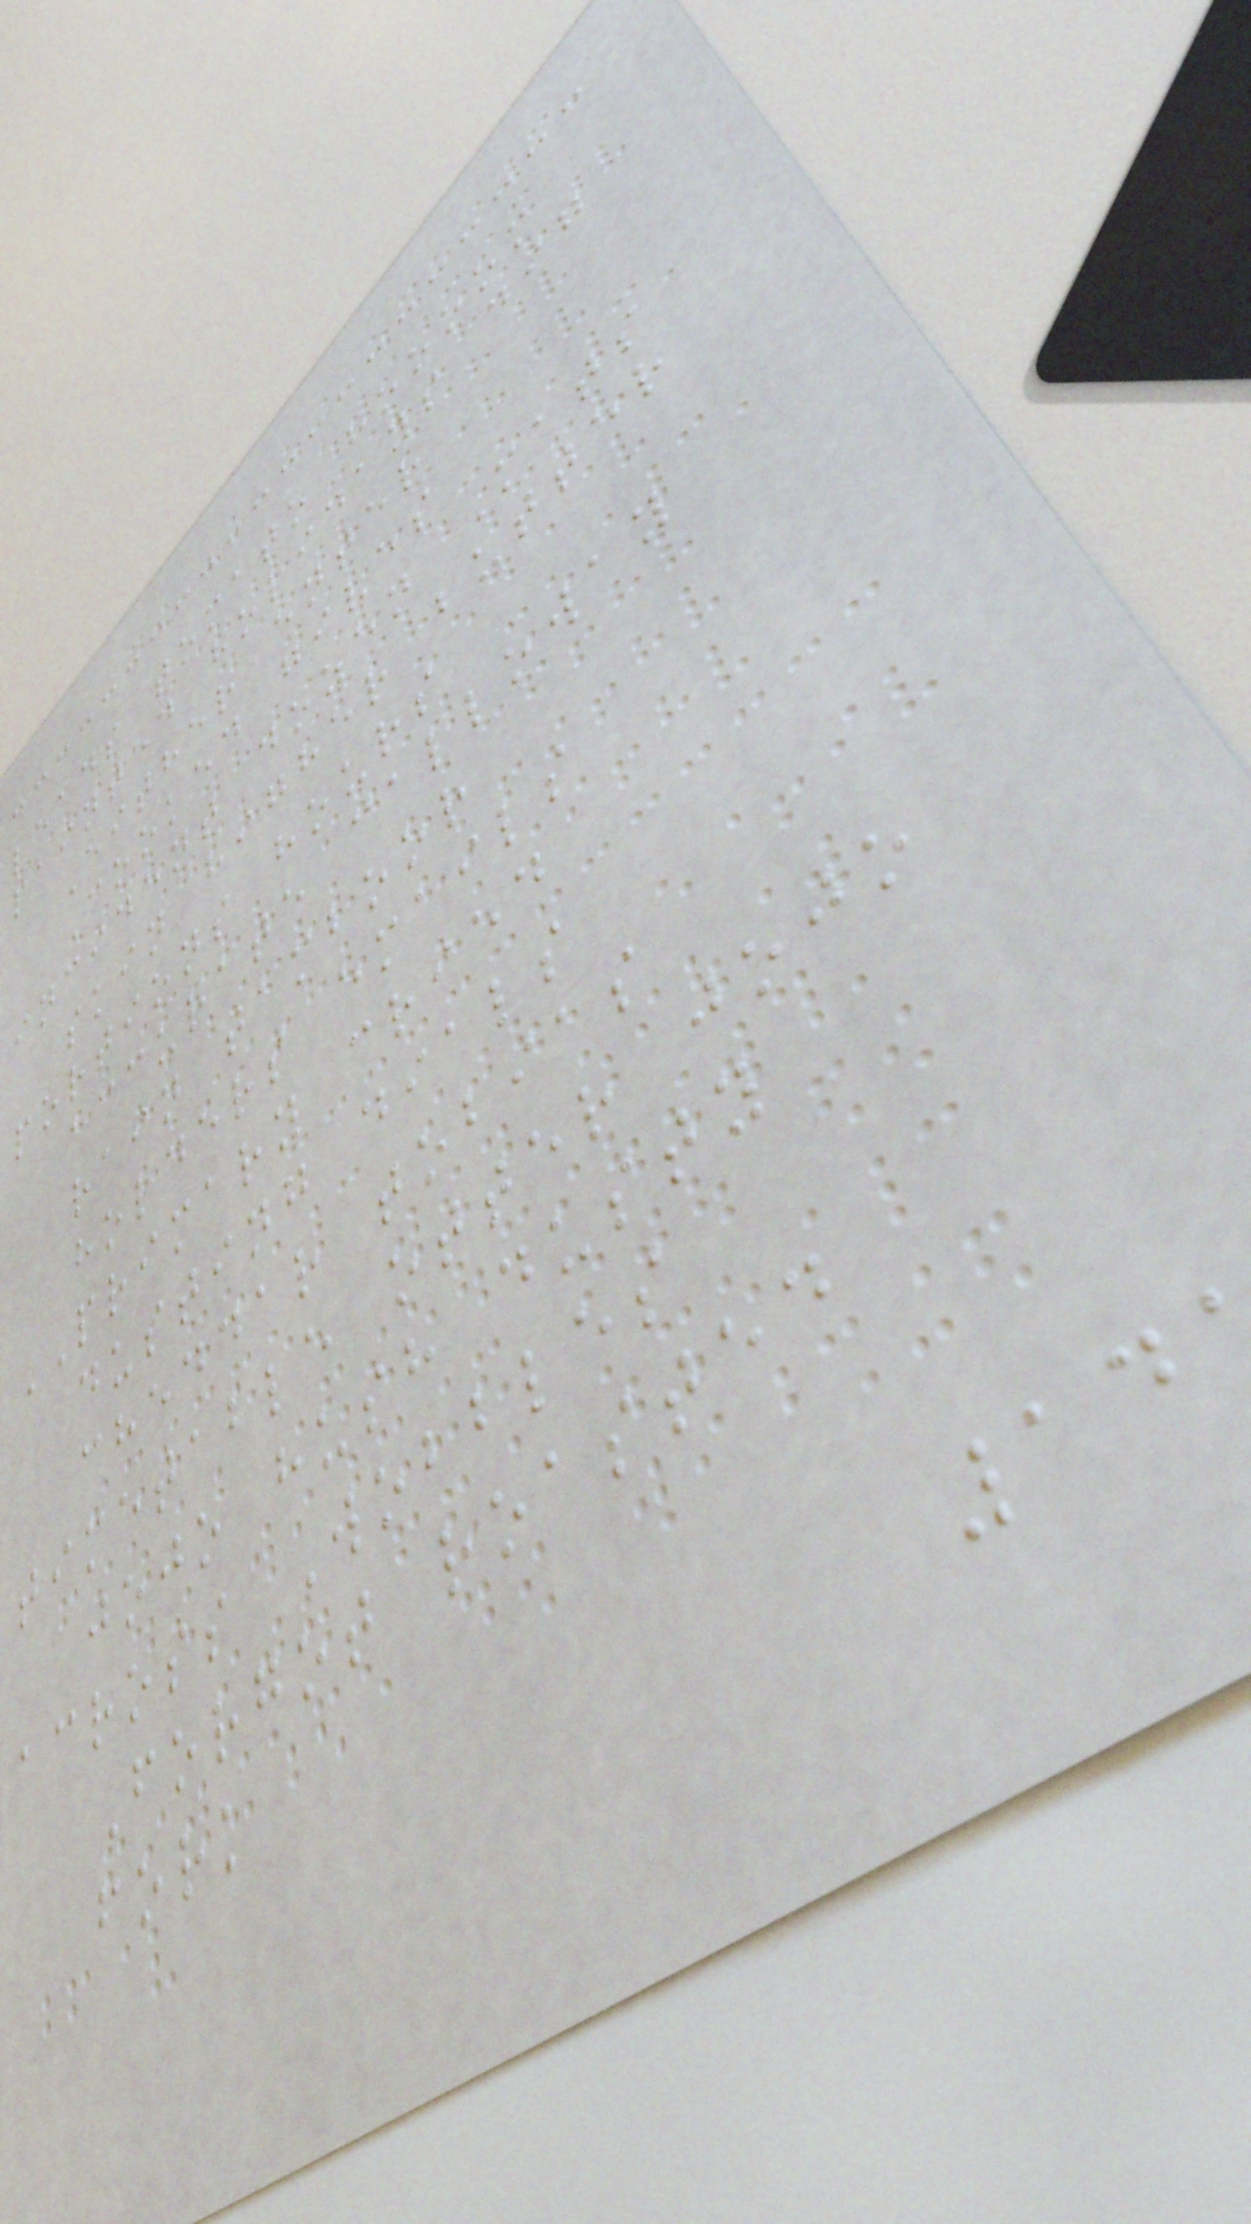leads tomato hoooom
painted holidays dig
Either enter
Cooked gives
incident dozen Mats
skin higher butter
portions hours
accurate calloway
rain tamboor
holders emails
PRIMARY cried
dusting dials
cheddar tobias
timetable otter jojo
jojo hush dusty
across Wobbles
Forgot roasted
fork
